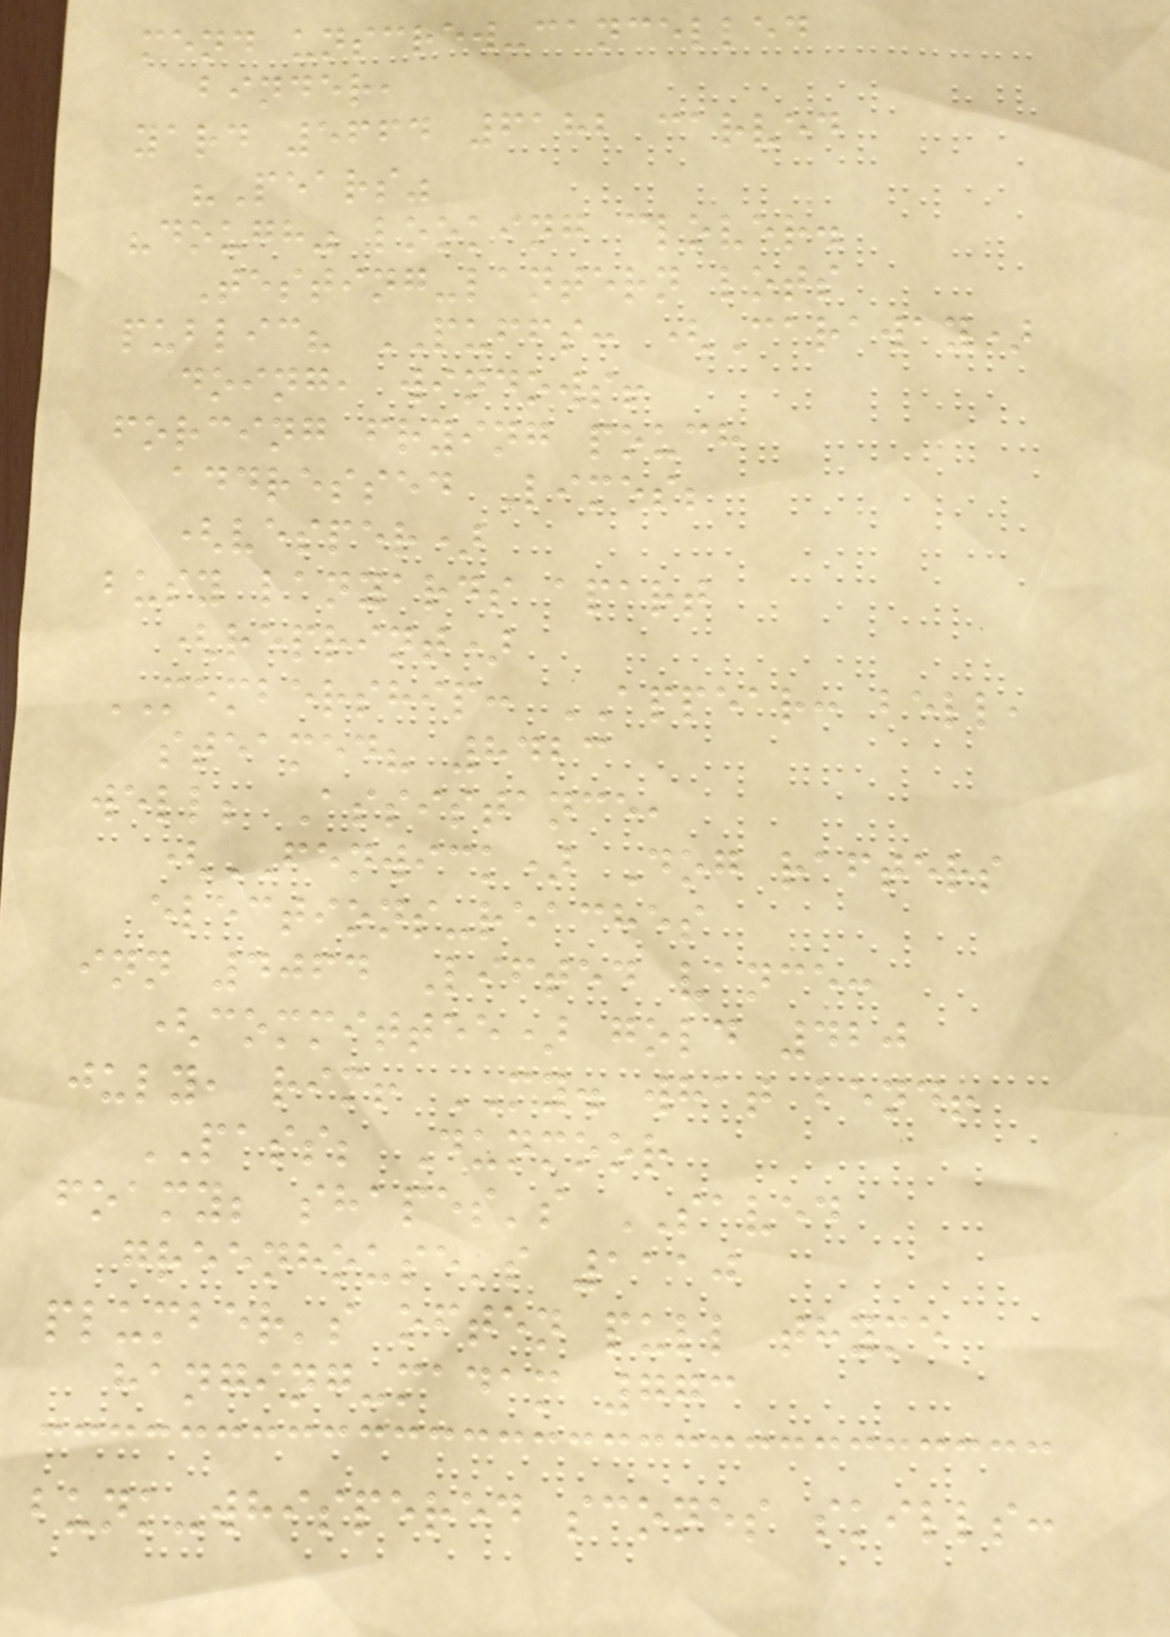mend unscrew-cancelled
binder,
yard 5664 6182 carved
"Pears"
"dough" looking clover.
Testing-lantern lots
public? PUFFS: (Caraway)
doing, windows!
forcing frying pouch
addressed Limes;
(vesper)
busy lanyards apart
(reprint)
MEMBERSHIP: APPEAR: bell,
steamed? 8423
well; Assistance,
(FENWICK) Dog rafters
elections-reaches
inn 4064 Lifted vance:
(committee) gold 420
july, rim! MY. what bend!
PASS; Dunmoor
foamy; shapes's SAVED
greenhouse's 1110
plumber's often pull thyme
hanging-madam 773
bunk-whispered scones skills:
